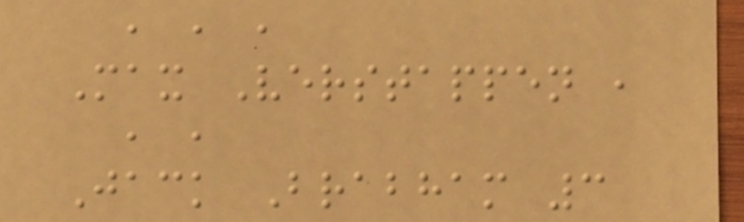, , ,
Max Verstappen ,
, ,
Jack Brabham 3
